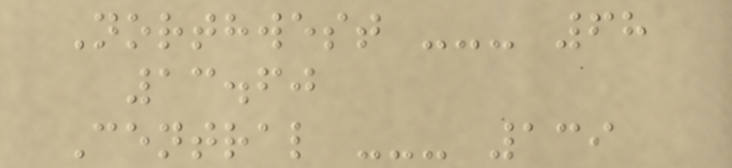Northwest --- 68
13.60
Central --- 139
